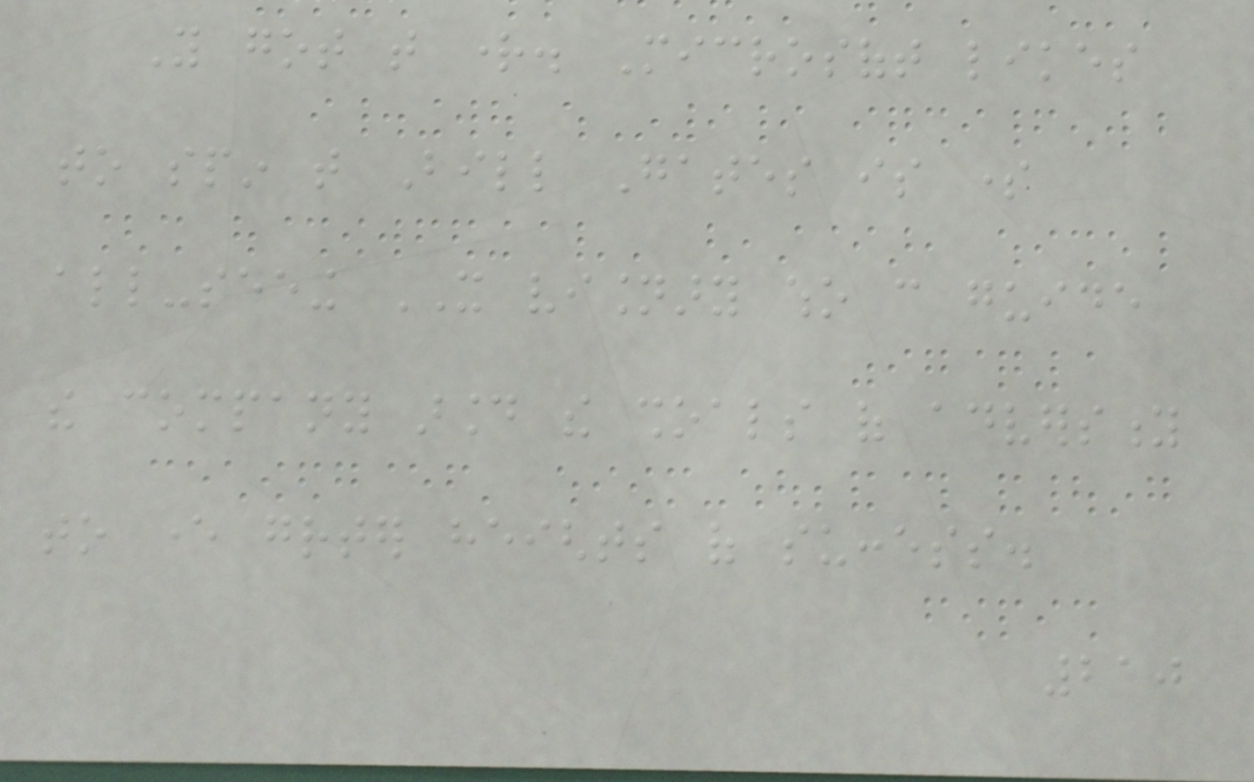You got that right. Microsoft likes
to spin that Bill Gates is some
all-seeing IT visionary who can guide
the company around the shoals of adversity
to ever greater heights of success.
210
